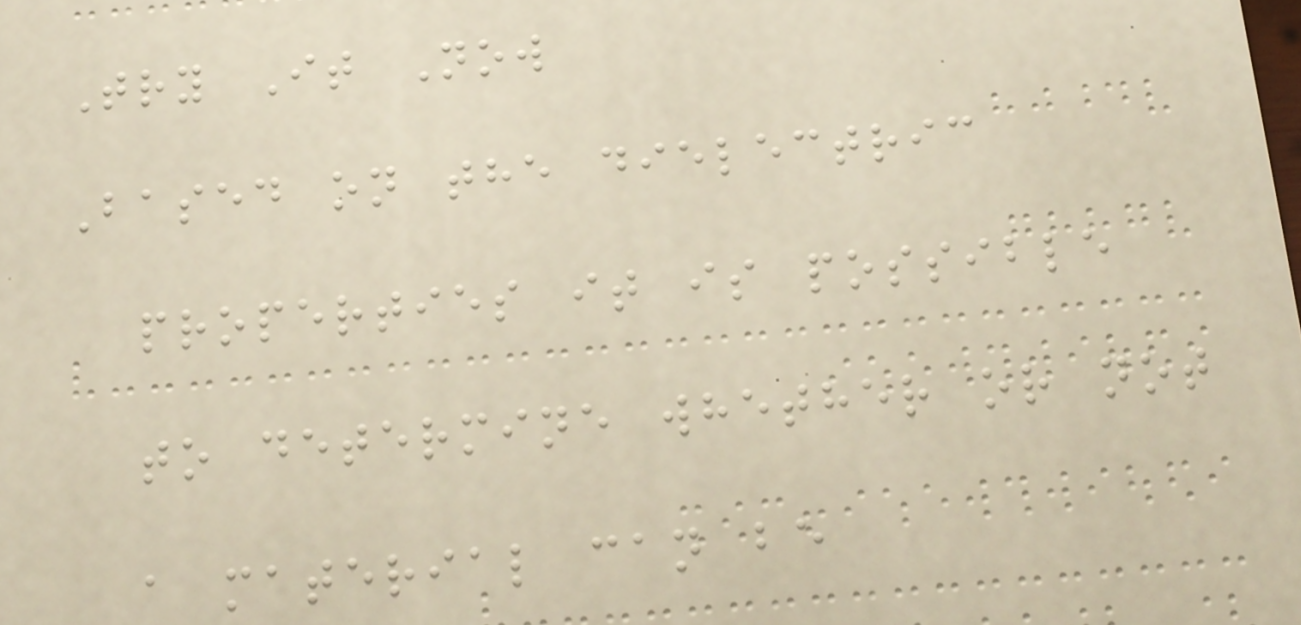Try It Now
Based on the dielectric
properties it is possible
to determine whether or not
a material can be
